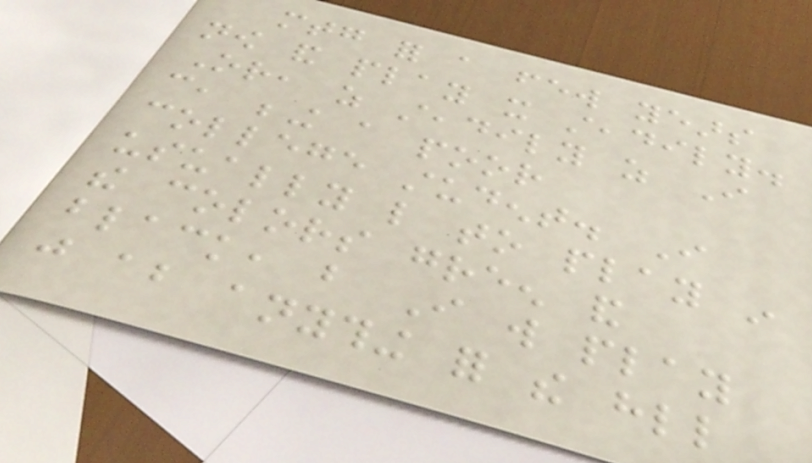mtg for a few years
now and play it steadily.
Or, as steadily as I
can, being a poor
college student. I
usually like to play in
the colors green and
black, but I will play
just about anything for the hll
